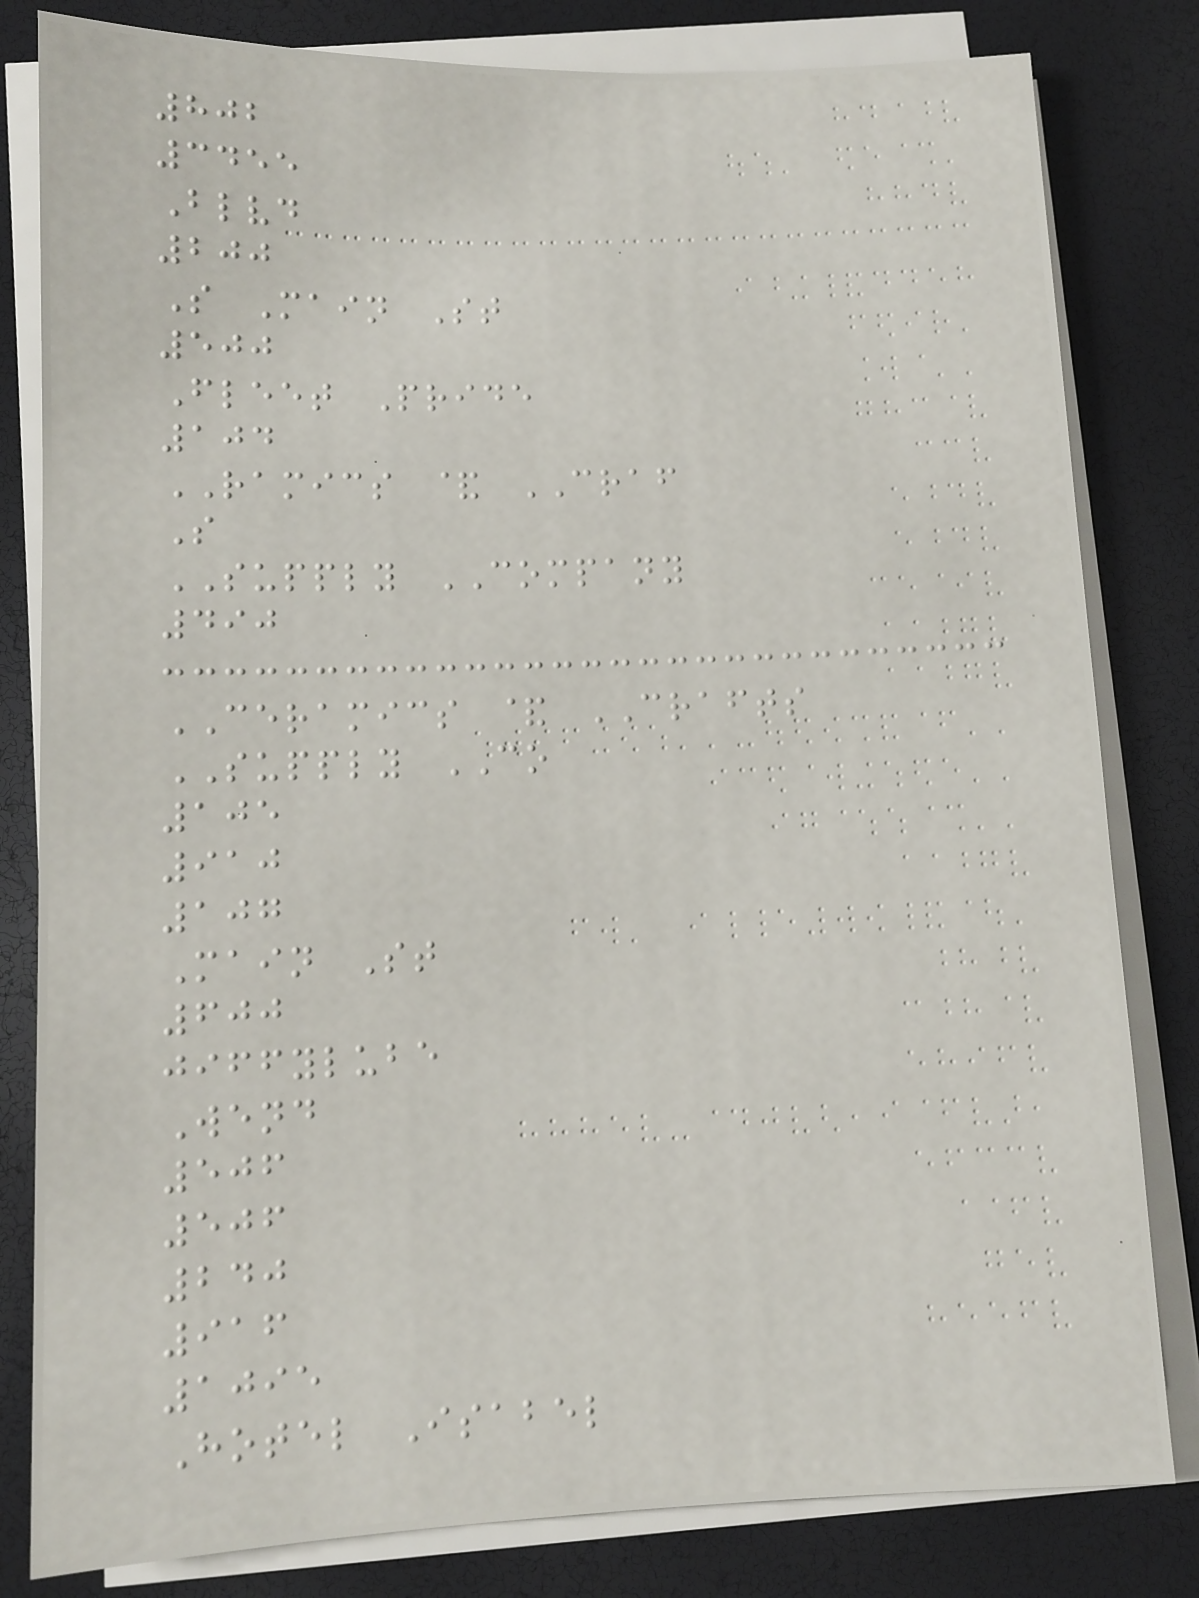802
3455
Blvd
200
S Main St
500
Fleet Pride
104
RAMICS & CRAF
S
SUPPLY COMPANY
490
CERAMICS & CRAFTS
SUPPLY CO
105
910
107
Main St
600
jiffylube
Wend
506
506
240
916
1095
Hotel Isabel
